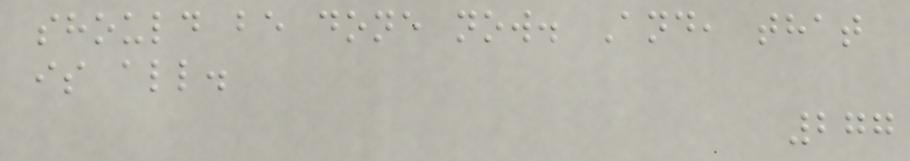should be done now. And, that
is all.
277
